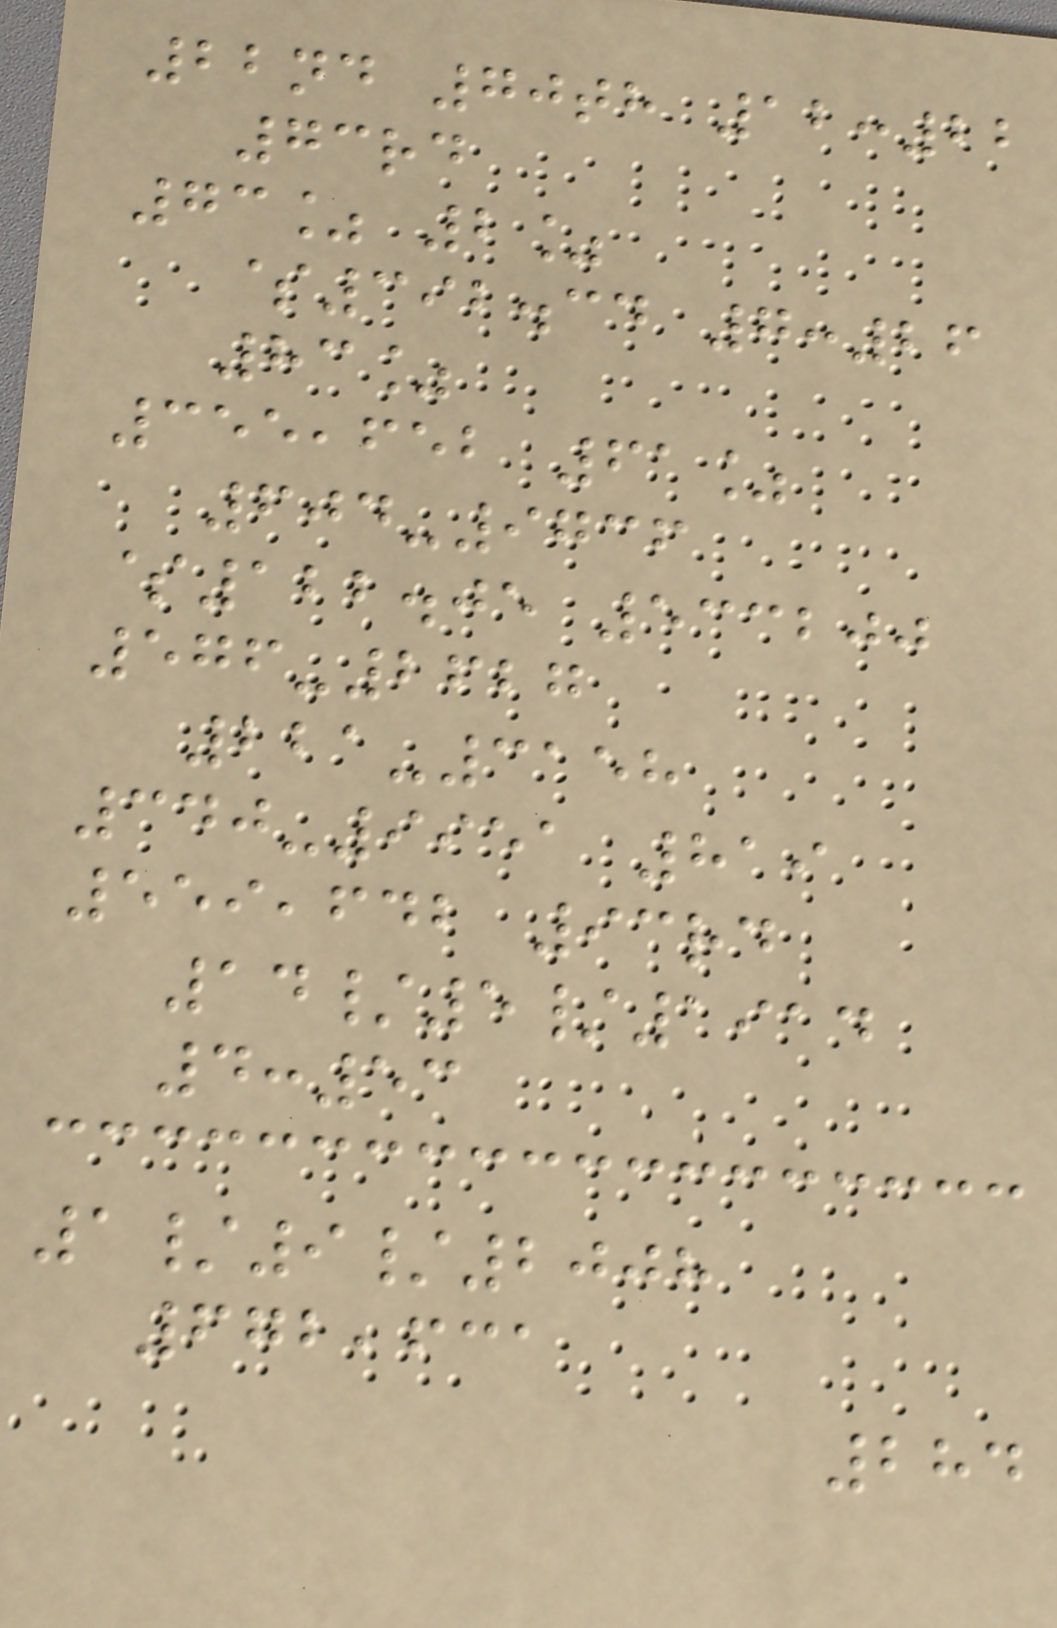22nd 70th 12:22
73rd
73% 2%
$392.34 7:26
83%
355,652 61%
604-9736
$122.05 533200
576-2627
221-3158
340-9951 819
559,642 93rd
14/5/1914
4:53
1/9/2008
672,631
284
